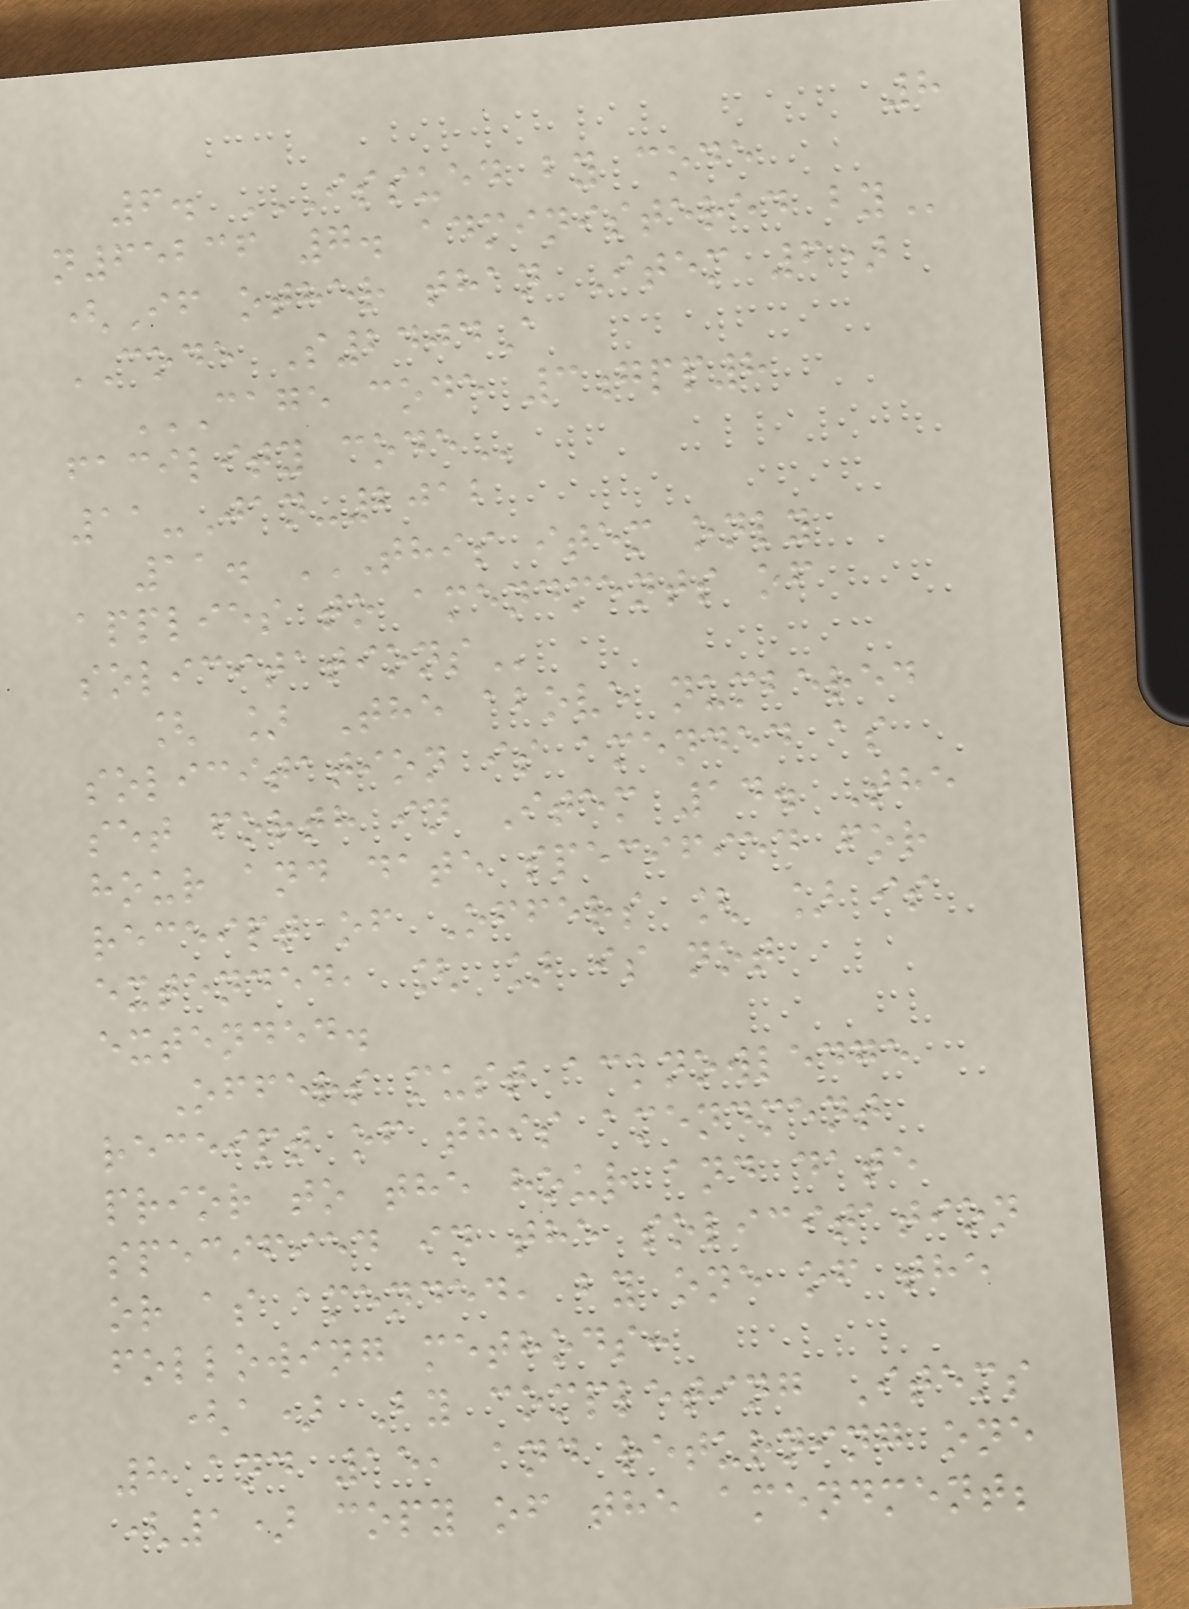8
6. ISSUED BY CODE
N65236 7. ADMINISTERED BY
(If other than Item 6)
CODE S2404A
CAGE CODE 3GPP8
FACILITY CODE
11-Jan-2012
11. THIS ITEM ONLY
APPLIES TO AMENDMENTS OF
SOLICITATIONS
[ ] The above numbered
solicitation is amended as
set forth in Item 14. The
hour and date specified for
receipt of Offers [ ] is
extended, [ ] is not
extended.
Offers must acknowledge
receipt of this amendment
prior to the hour and date
specified in the solicitation
or as amended, by one of the
following methods:
(a) By completing Items
8 and 15, and returning one
(1) copy of the amendment;
